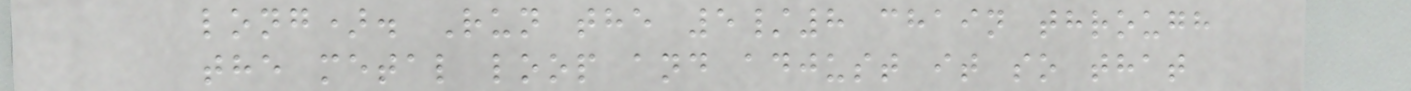long). Run the 5/8 chain through
the metal loop and adjust it so that
